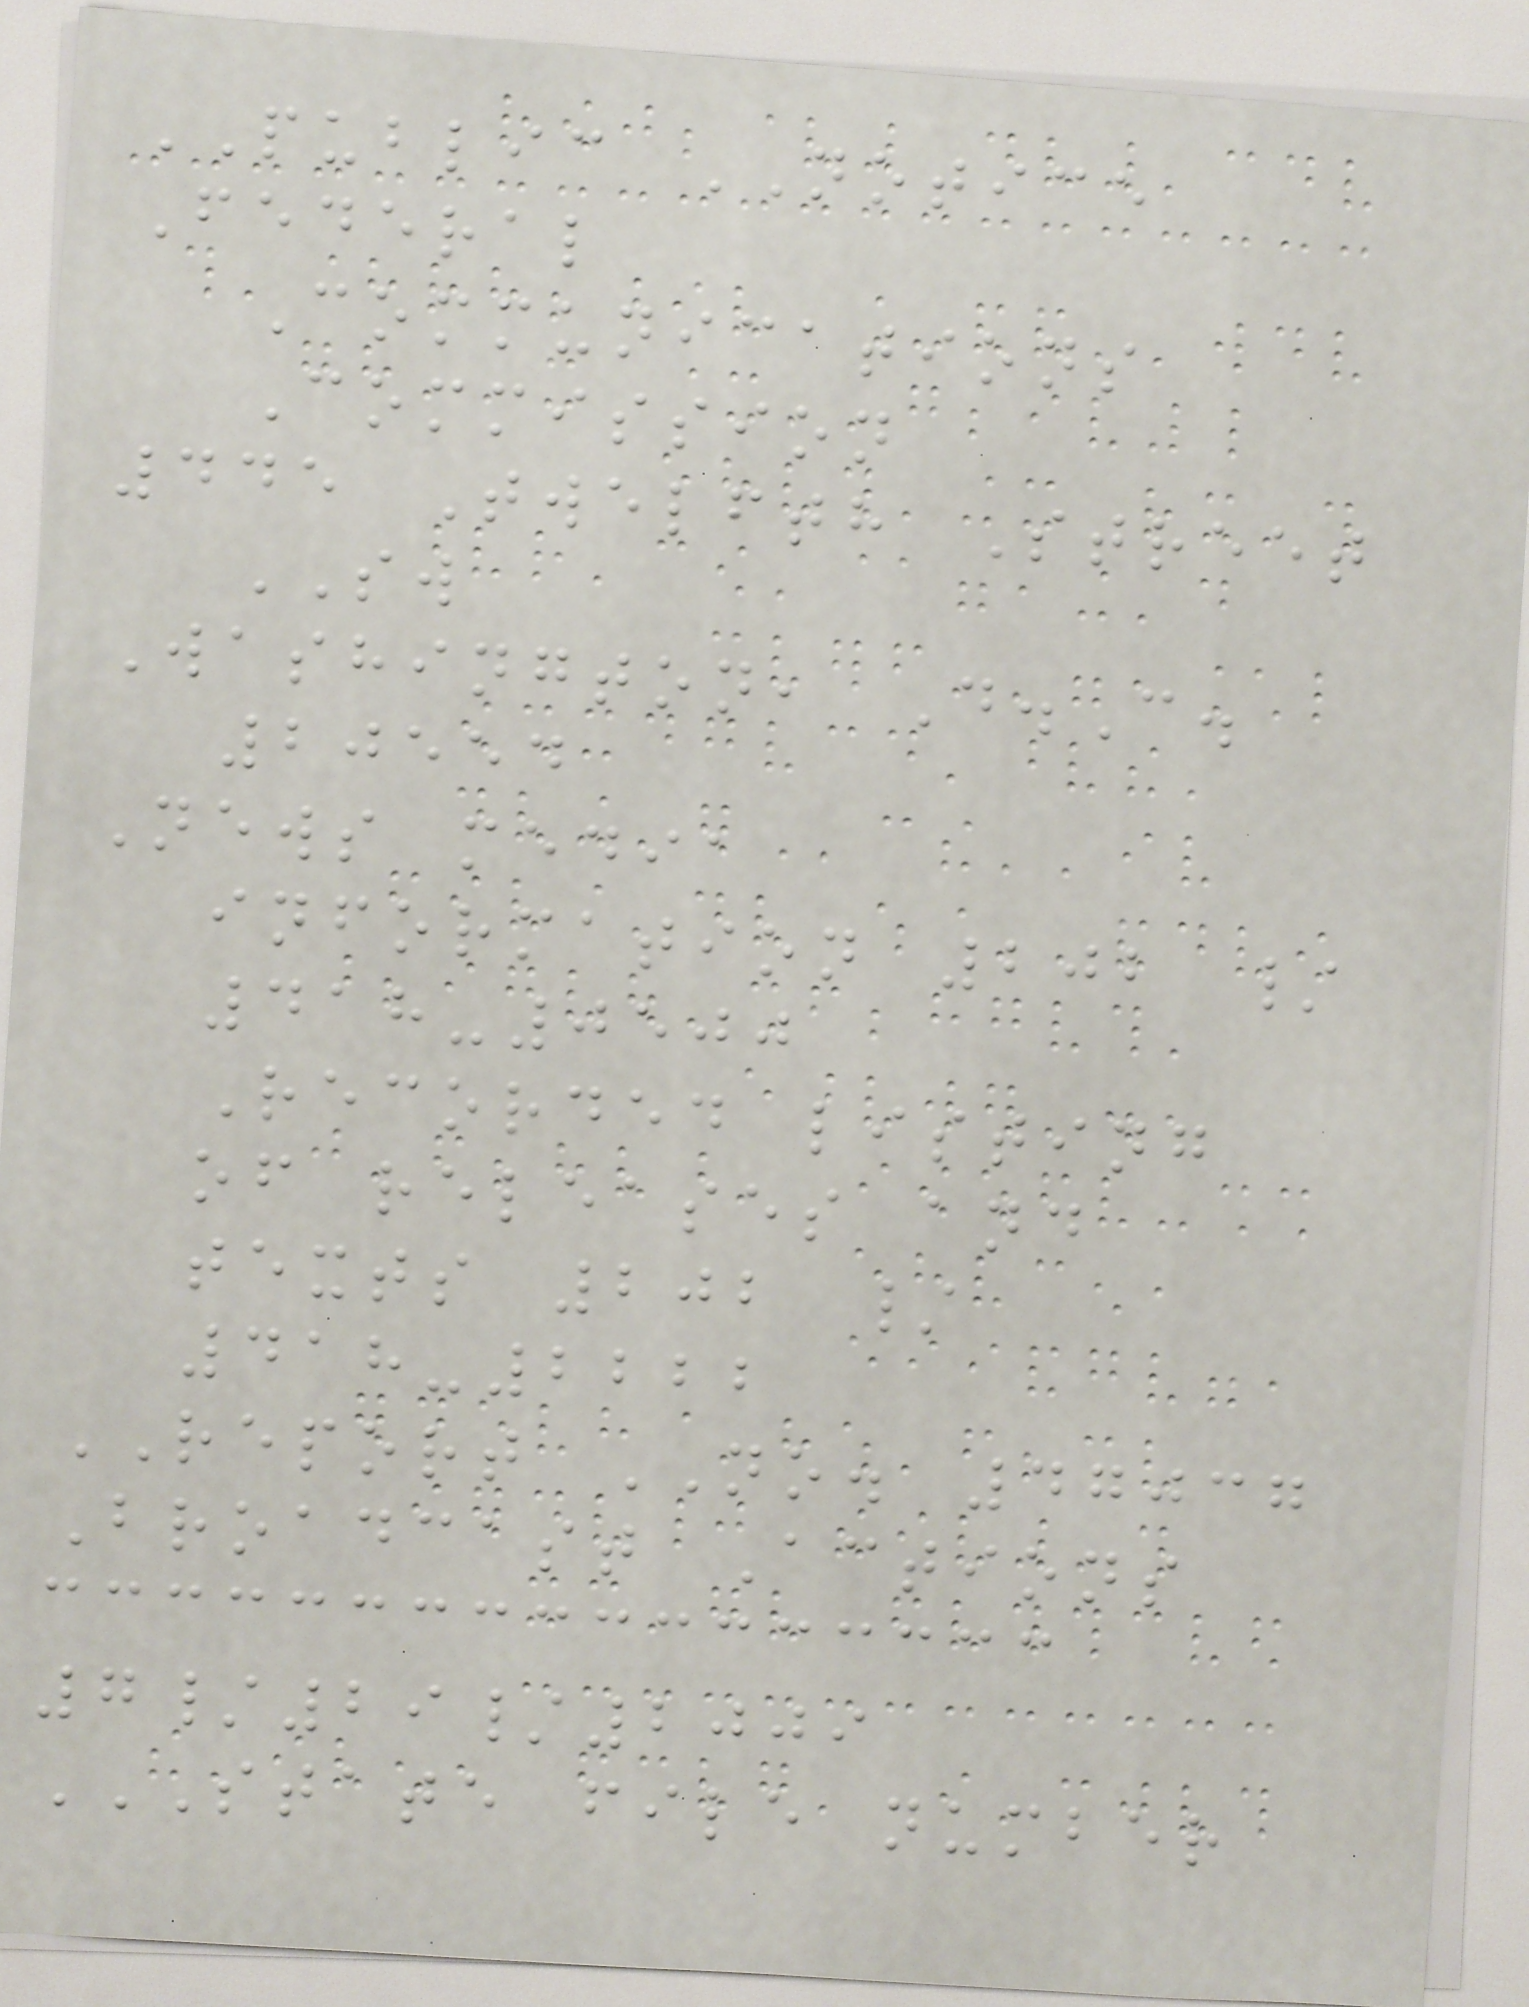PUBLIC NOTICE
Federal
Communications
Commission
445 Twelfth Street
SW
Washington, D.C.
20554
News media
information 202 /
418-0500
Recorded listing
of releases and
texts 202 /
418-2222
REPORT NO. 47037
Broadcast Actions
7/29/2009
STATE FILE NUMBER
